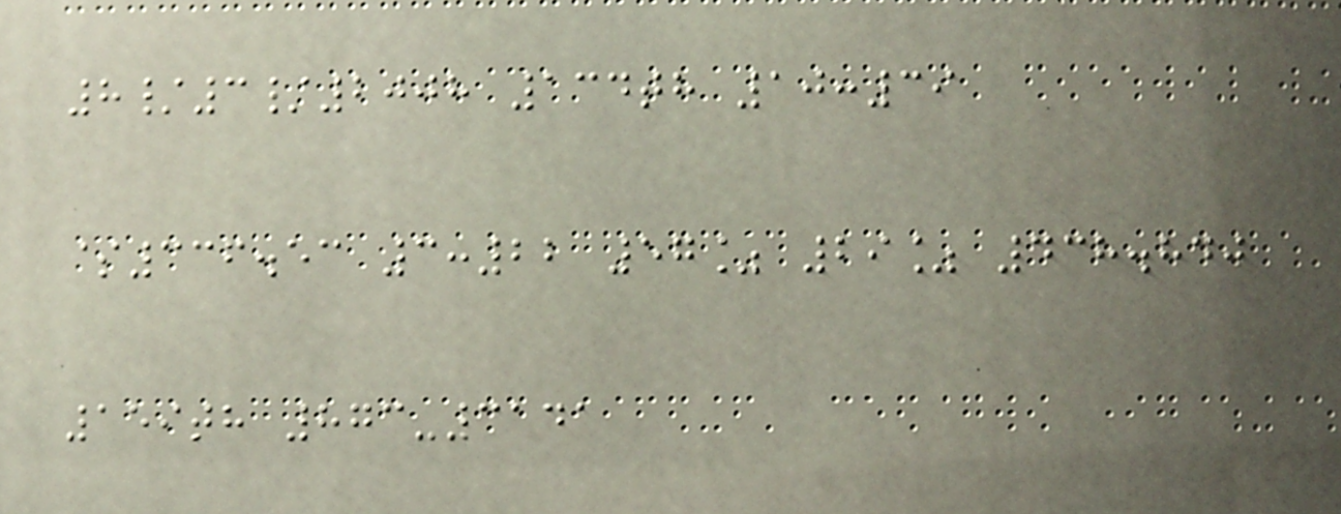8/3/2008 134th 10:39
$336.53 3:22 57% 29% 438.840
159th 873-3141
